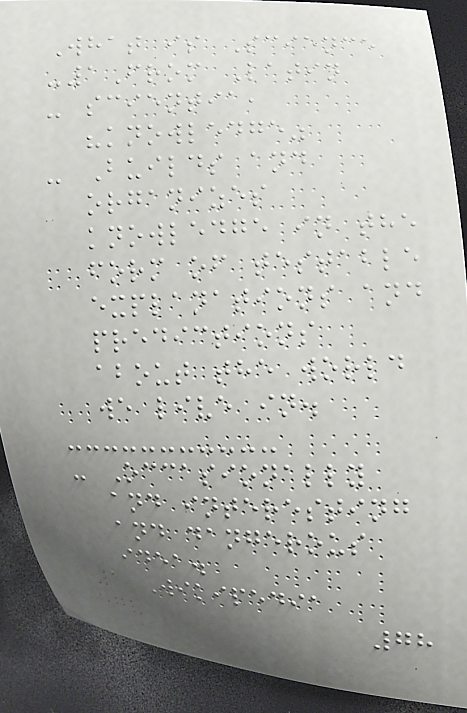What is Science
-1From Latin
- scientia,
"knowledge"
- Builds and
organizes
knowledge in the
form of testable
explanations and
predictions
about the world
we live in.
- Occasionally
and interesting
and dangerous
idea.
1 Wikipedia
78
